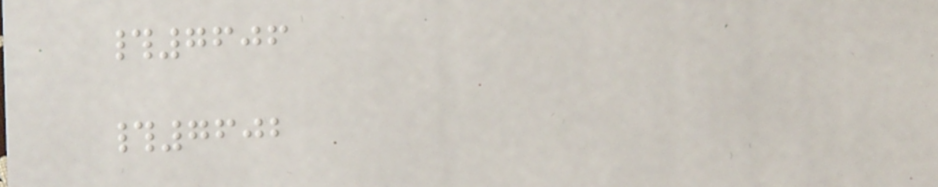#7606
#7602
